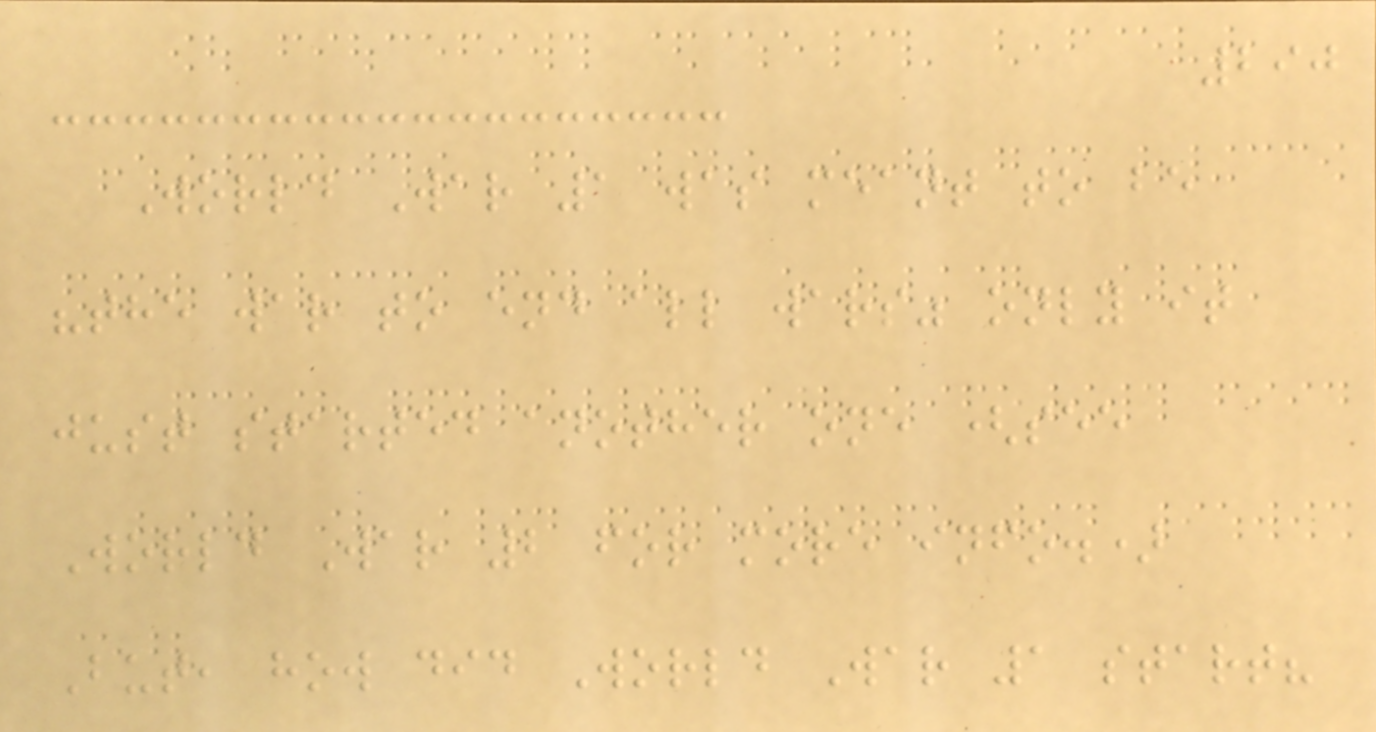290
World War 1 was meant to be
"the war to end all wars" only it
just started another one (see
World War 2 for more info.)
But, how did World War 1 start?
